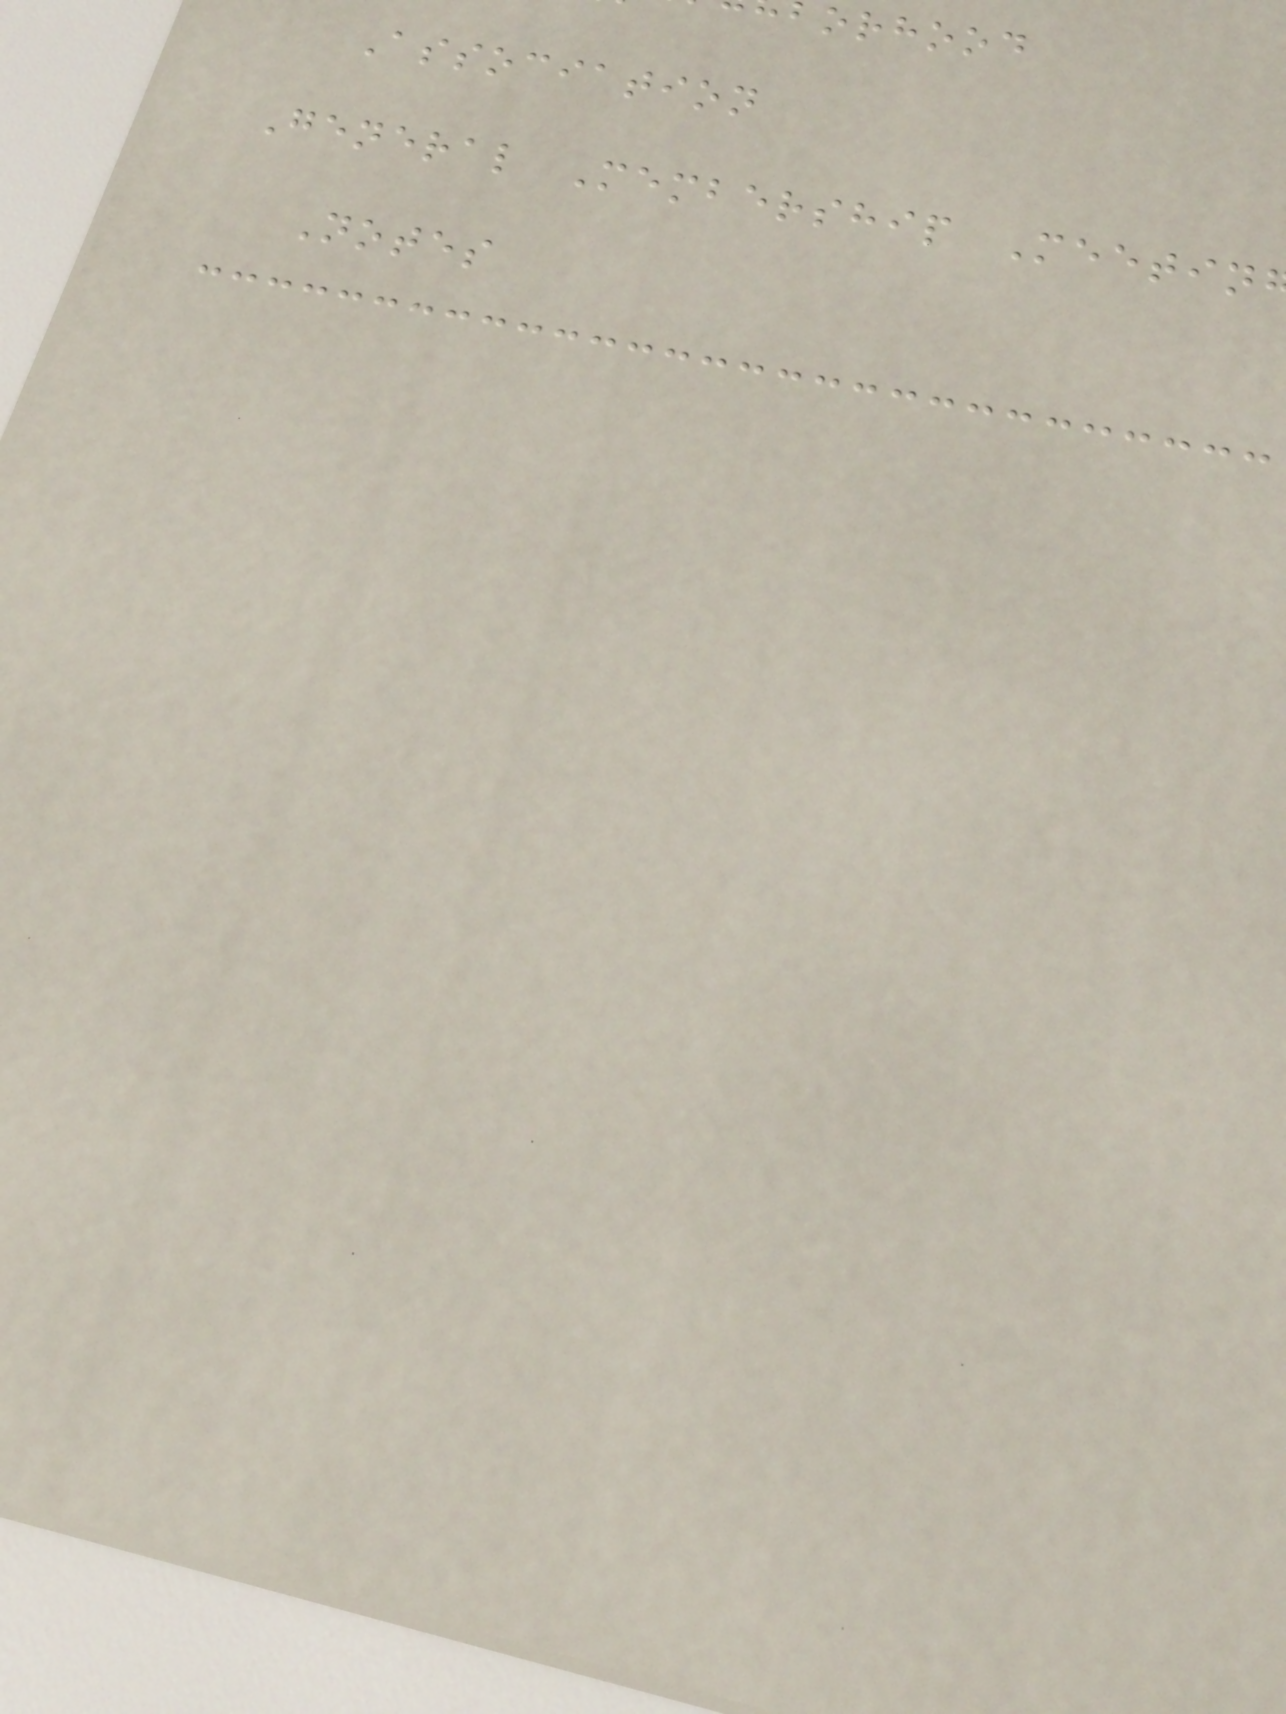orhood
Association
General Membership Meetin
Notes
